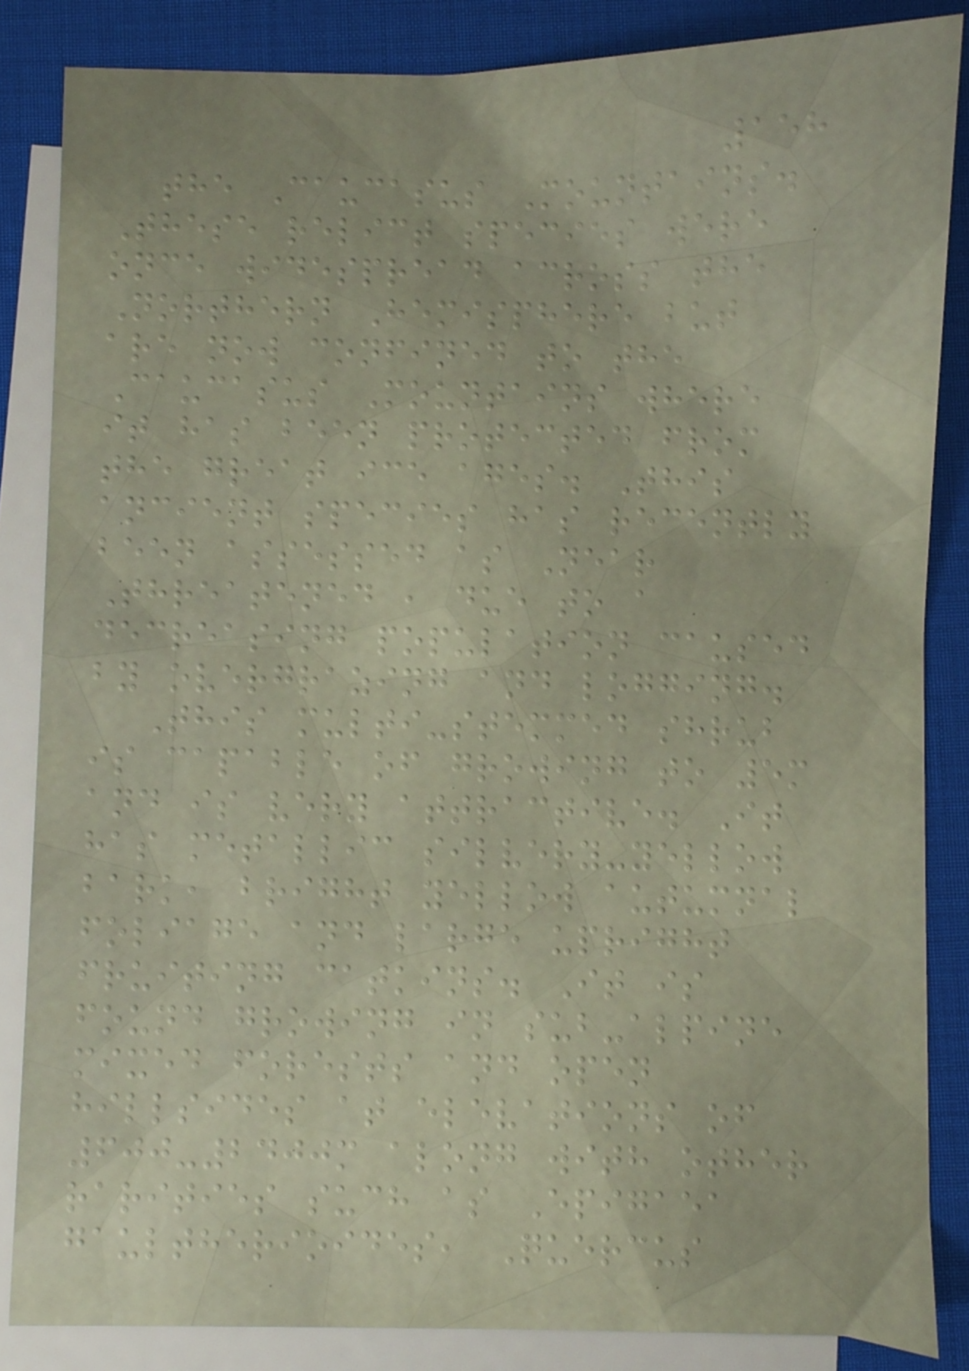158
the Caucasus Mountains.
These relict species were
once widespread across the
Northern Hemisphere but
are now confined to the
Caucasus Mountains where
it has been protected from
the great ice ages. This
ancient species has recently
been assessed as Near
Threatened , due to a
decreasing population caused
by overgrazing and logging.
This multi-stemmed shrub
is capable of growing to 5m
and is very attractive. It
has metallic silvery-yellow
bark, bright yellow autumnal
foliage and large upright
fruiting catkins. It is
found growing in sub-alpine
mixed forests and open
hillsides at elevations of
600-2400m along with other
rarities such as Epigaea
gaultherioides, Quercus
